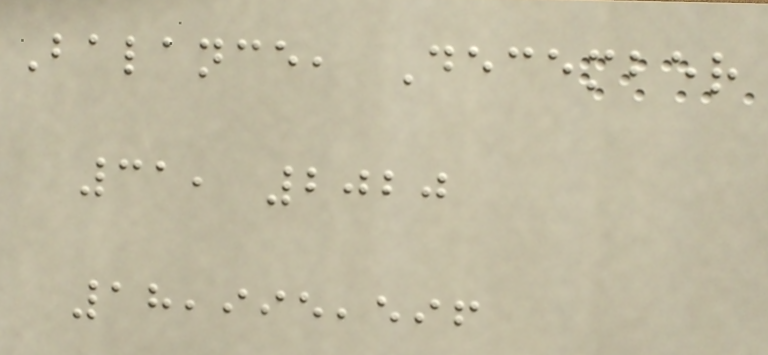Balance, December
31, 2020
18,995,596
